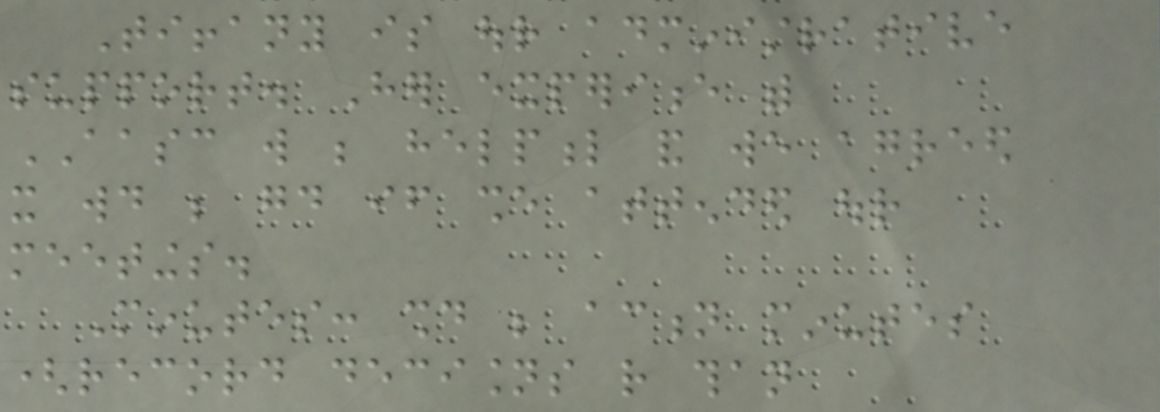Tiffany is our administrative
support. Her experience with
AASC will be helpful and we agreed
it would be good if she attended our
meetings.
Minutes: should be action minutes
(record decisions rather than
